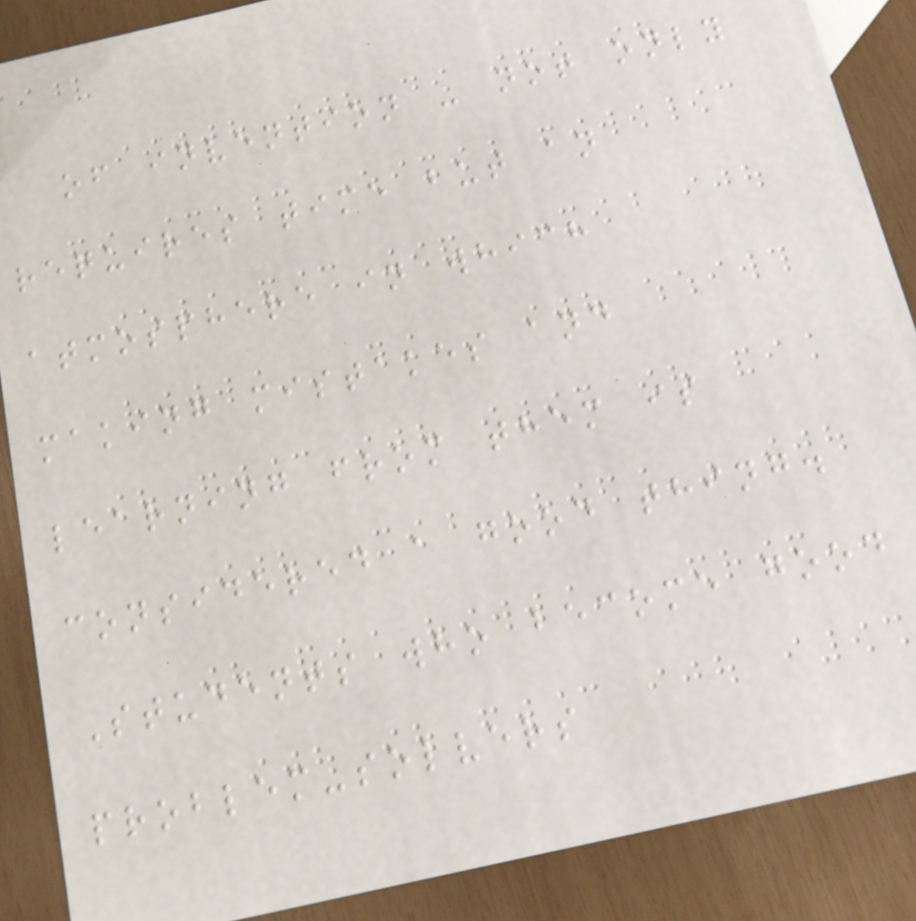of invention - not only
requires time but an
atmosphere in which
making mistakes and
learning from them is
considered a good thing.
Students who become good
problem-solvers
